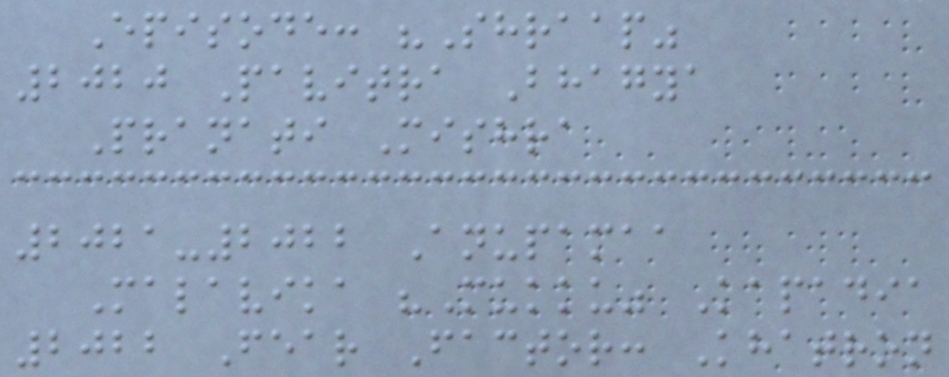Episode: "Shraap"
2020 Pavitra Bhagya
Pranati Mishra
2021-2022 Anupamaa
Malavika "Mukku" Kapadia
2022 Fear Factor: Khatron
